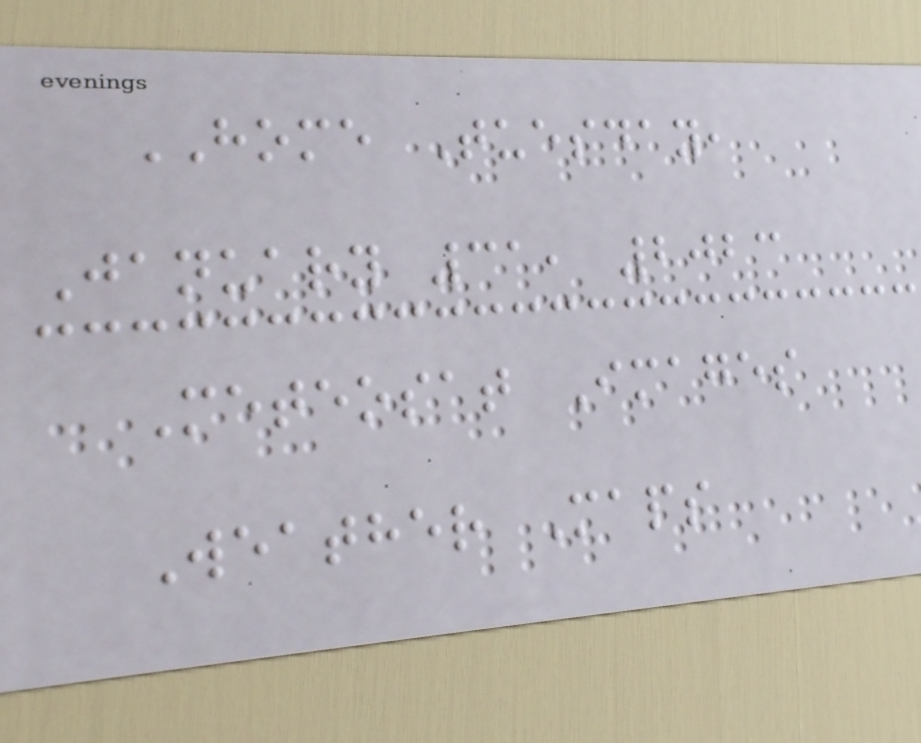HOME Tuesday,
January 31, 2023
Meteosat Images
Weather Maps
